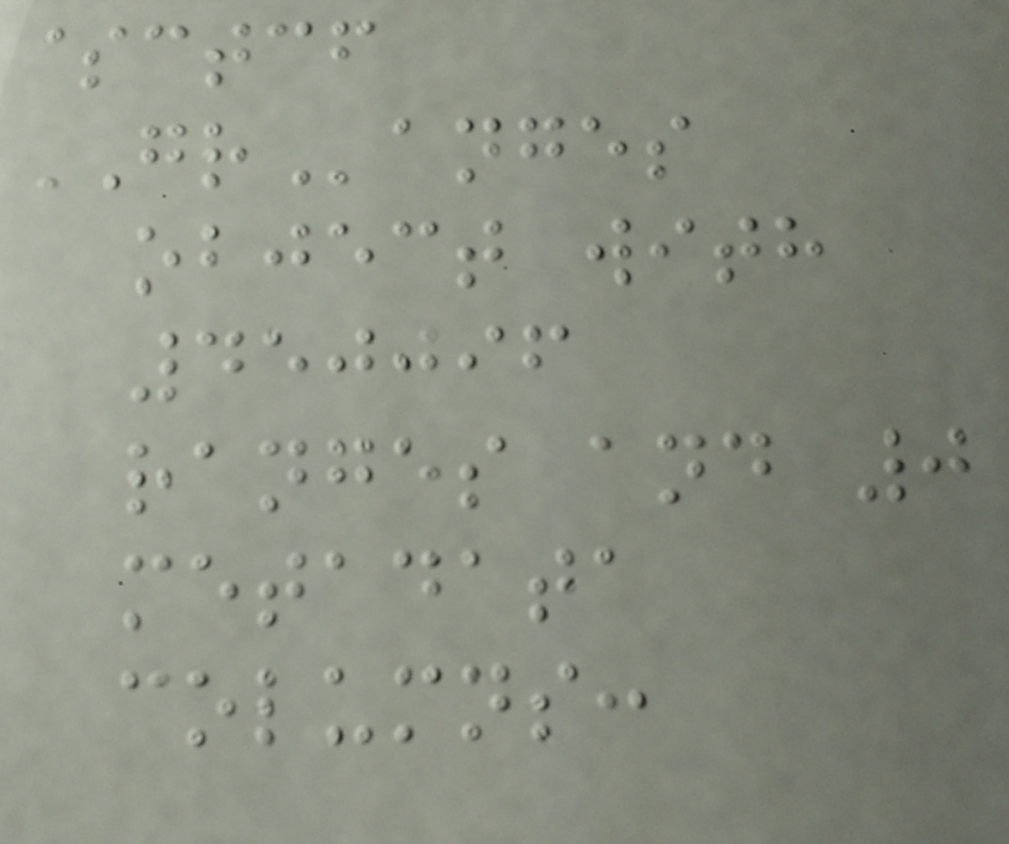$ctcf
GRanges
object with
450096
ranges and 0
metadata
columns:
